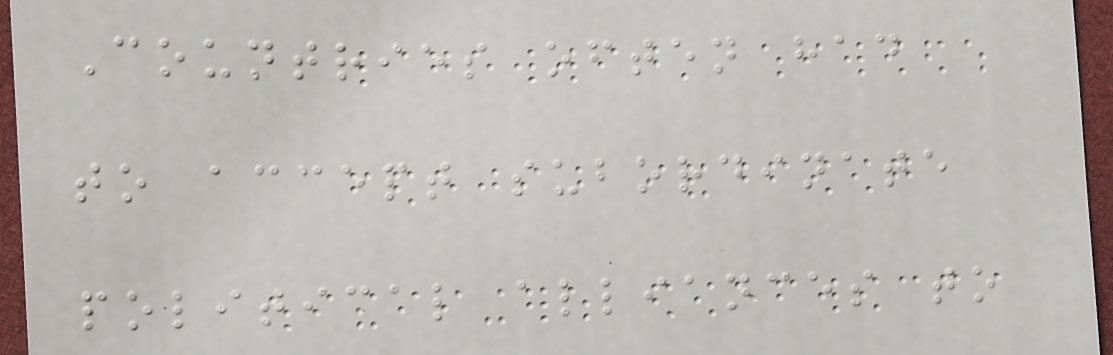Countries often had
to accept subordinate
political alliances to
